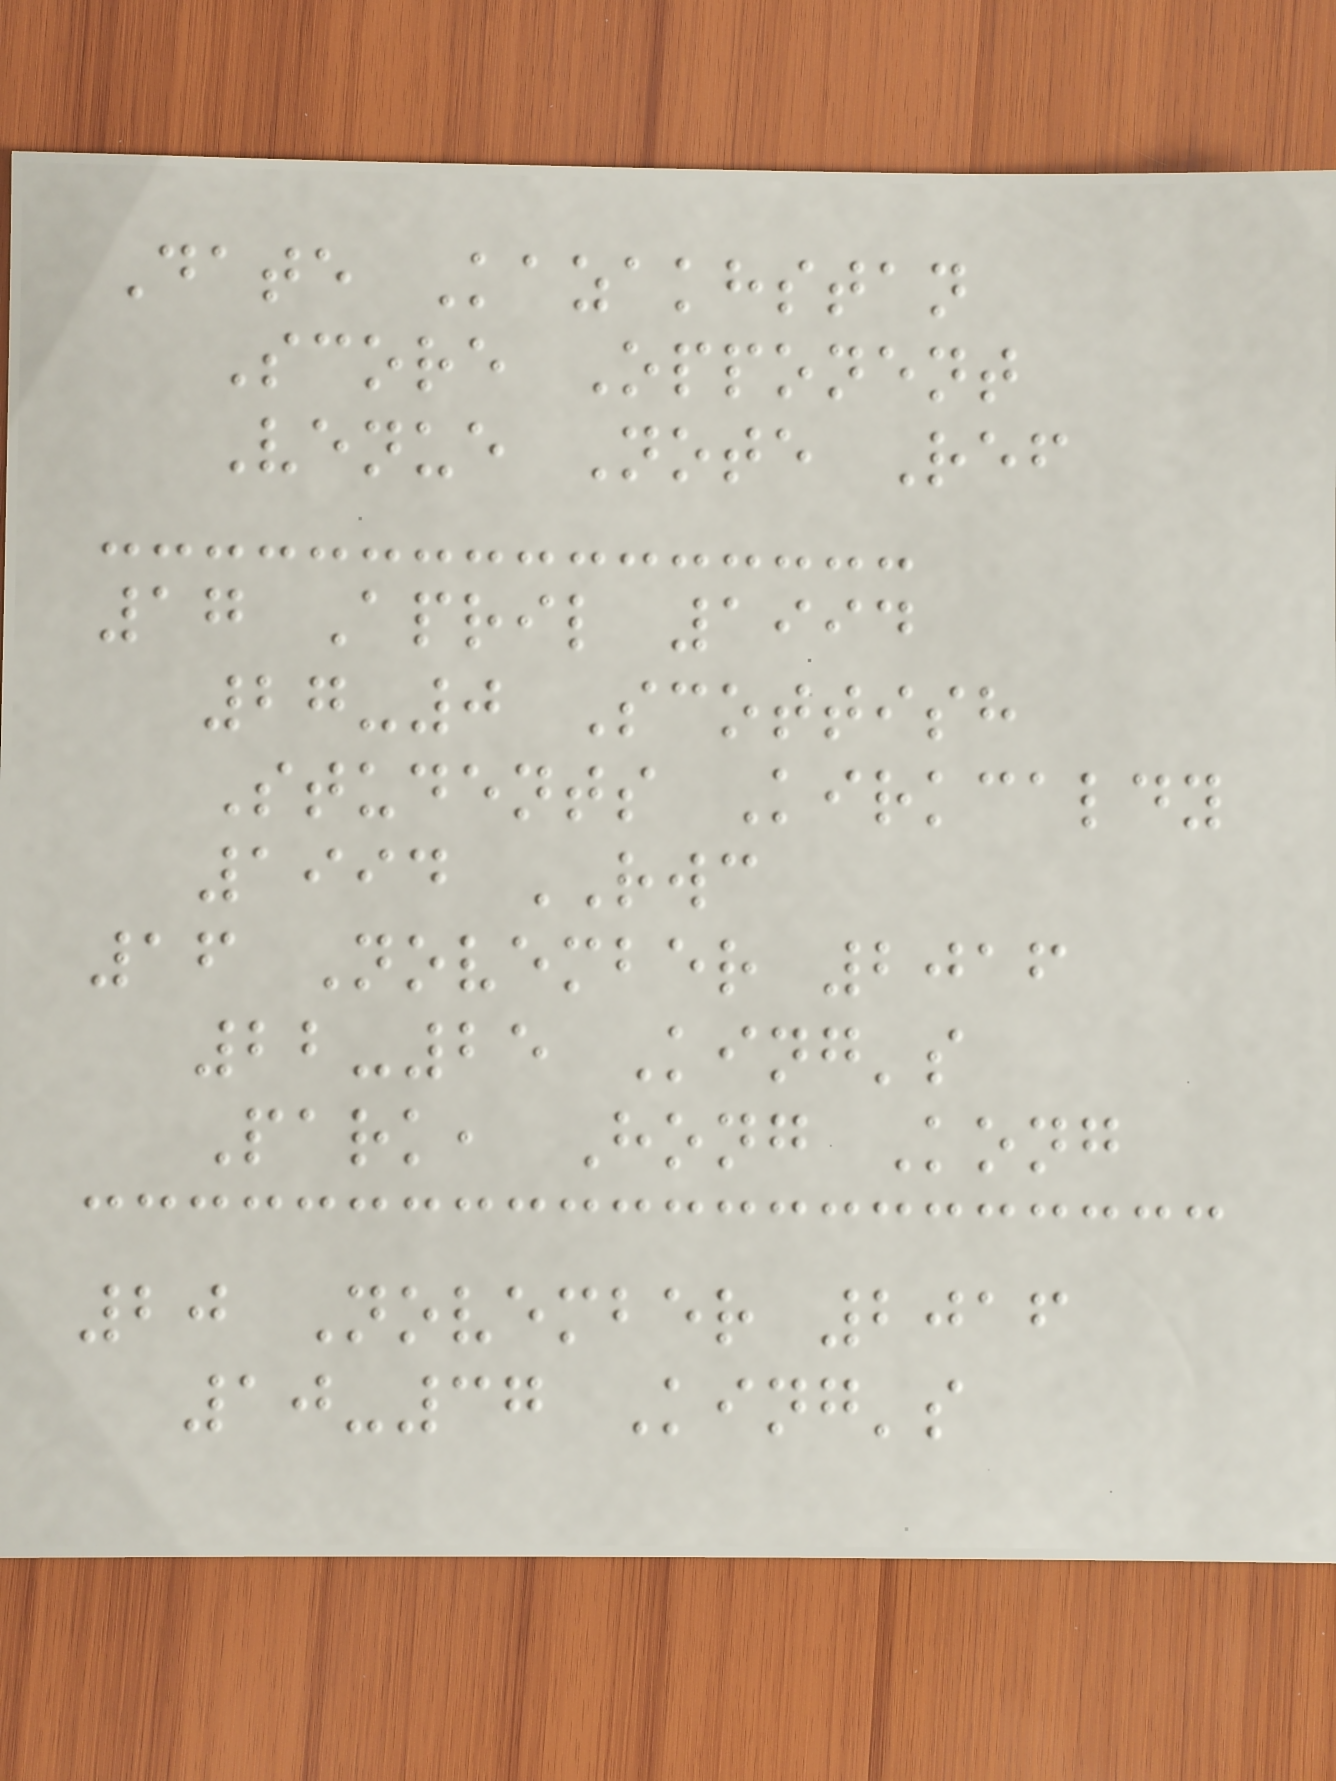Date Kazakhstan
Score Opponent
Venue Note Ref
17 April 1994
27-0 Scottish
Students Kirkcaldy
1994 RWC
16 November 2016
22-25 King's
Park, Hong Kong
20 November 2016
10-37 King's
